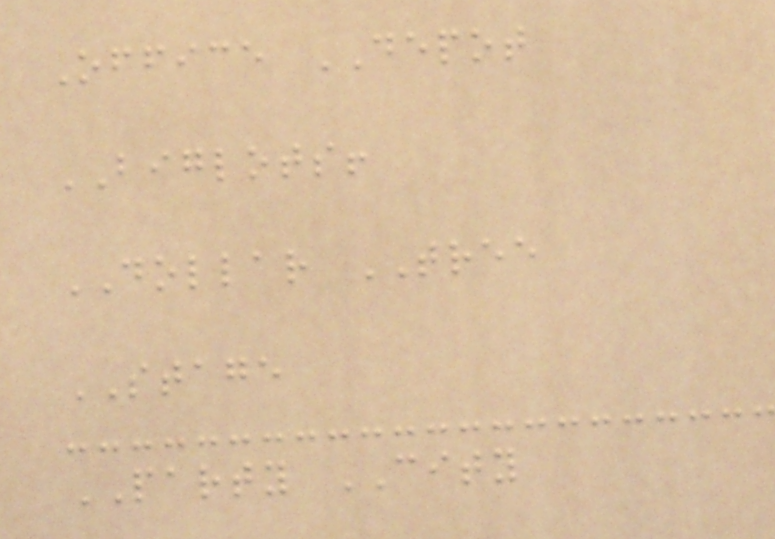Office DEPOT
BIGLOTS!
DOLLAR TREE
STAGE
PARTY CITY
